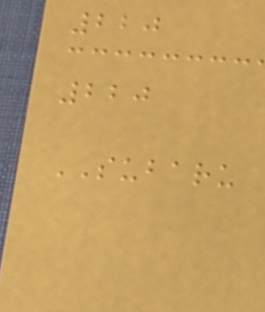220
220
SUBARU
